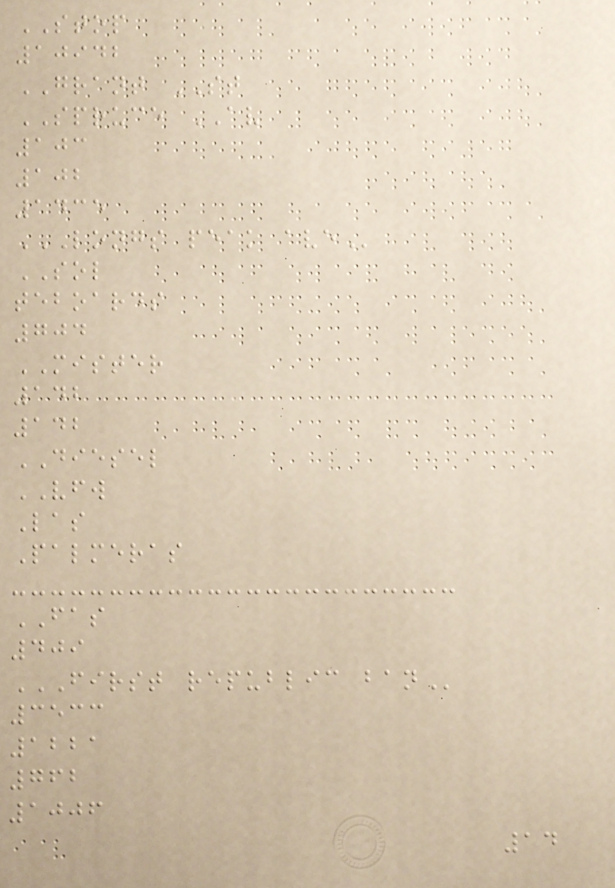STOP
10942
GRANT ST
SPRUCE AV
103
102
1435
LONGS PEAK AVE
SOL
teboards
704
MISTER
142
142
DIESEL
VFW
Las
Palmeras
FAS
409
FIRST REPUBLIC BAN
3533
1221
762
1006
14
